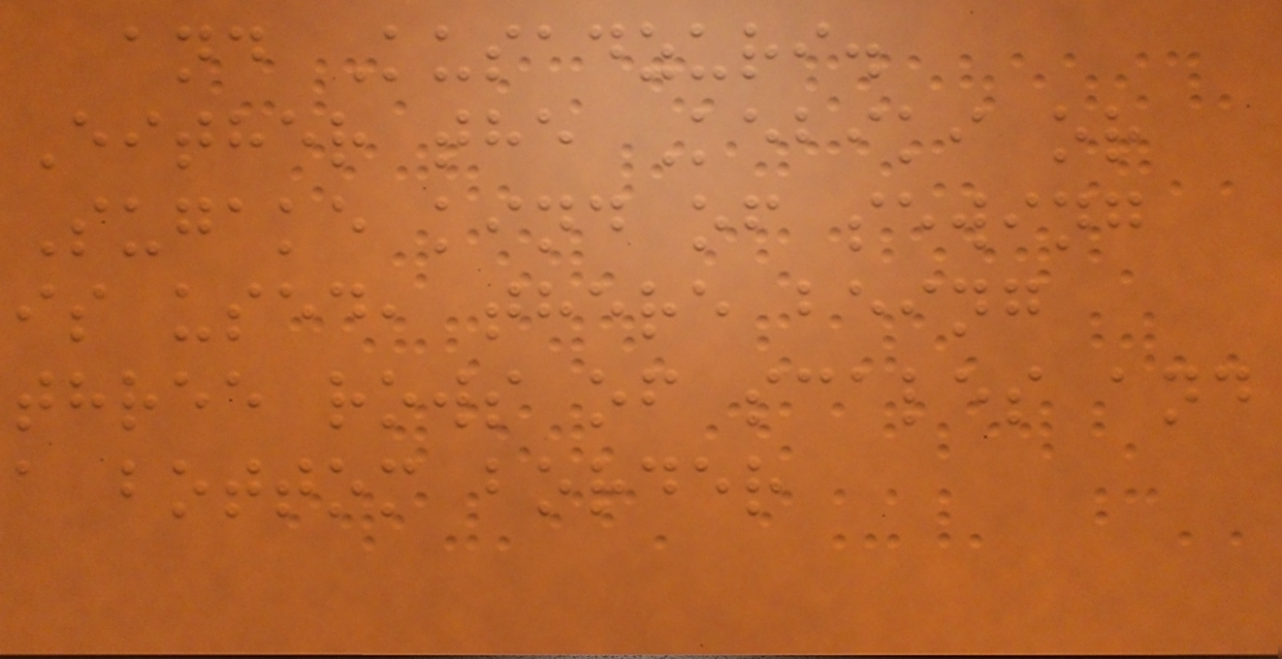and Kusadzuri.
Either the Kebiki or
Sugake kind of sewing
is used, there being
three rows of scales and
a bottom border
